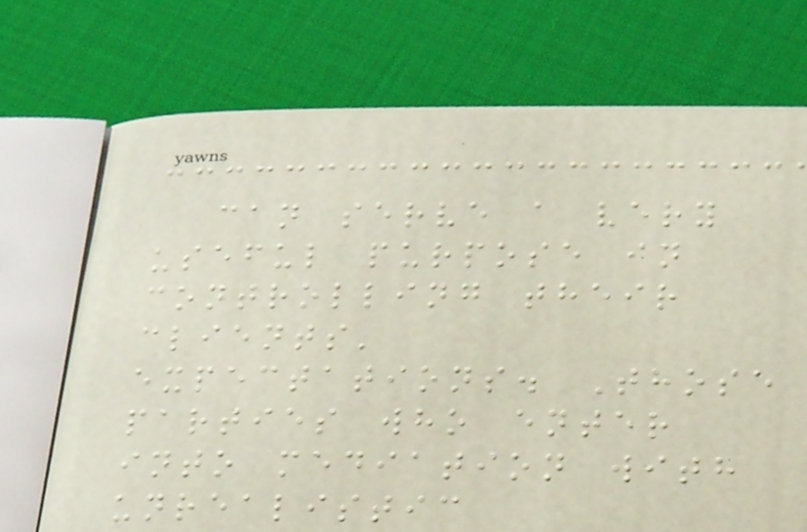can serve a very
useful purpose in
controlling their
clients'
expectations. Those
parties who enter
into mediation with
unrealistic
